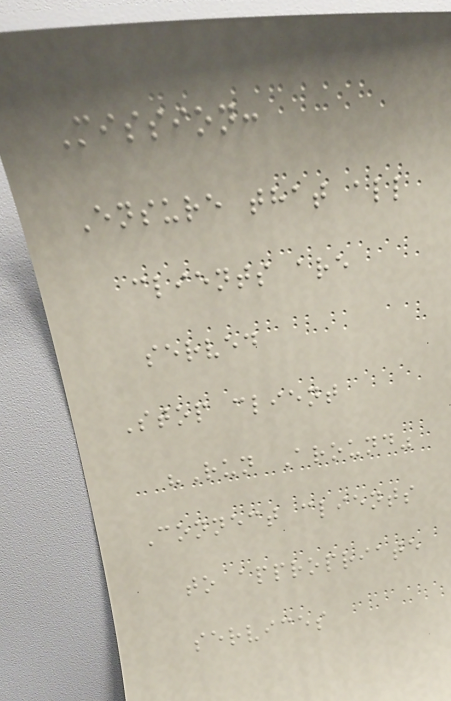Mission:
Ensure that all
clients are
served
Stop client
"Run Around"
Connect clients
to appropriate
services
